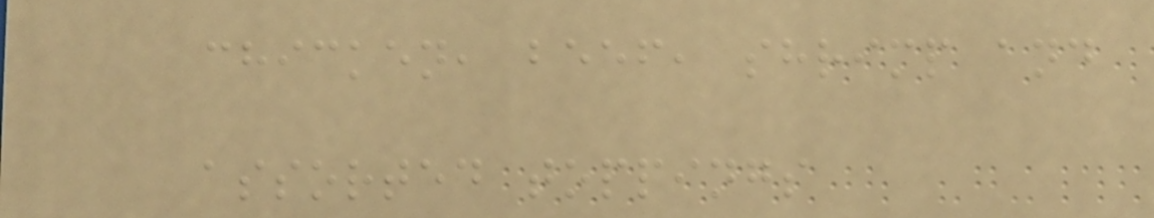chicken, beef, shrimp and
assorted toppings
